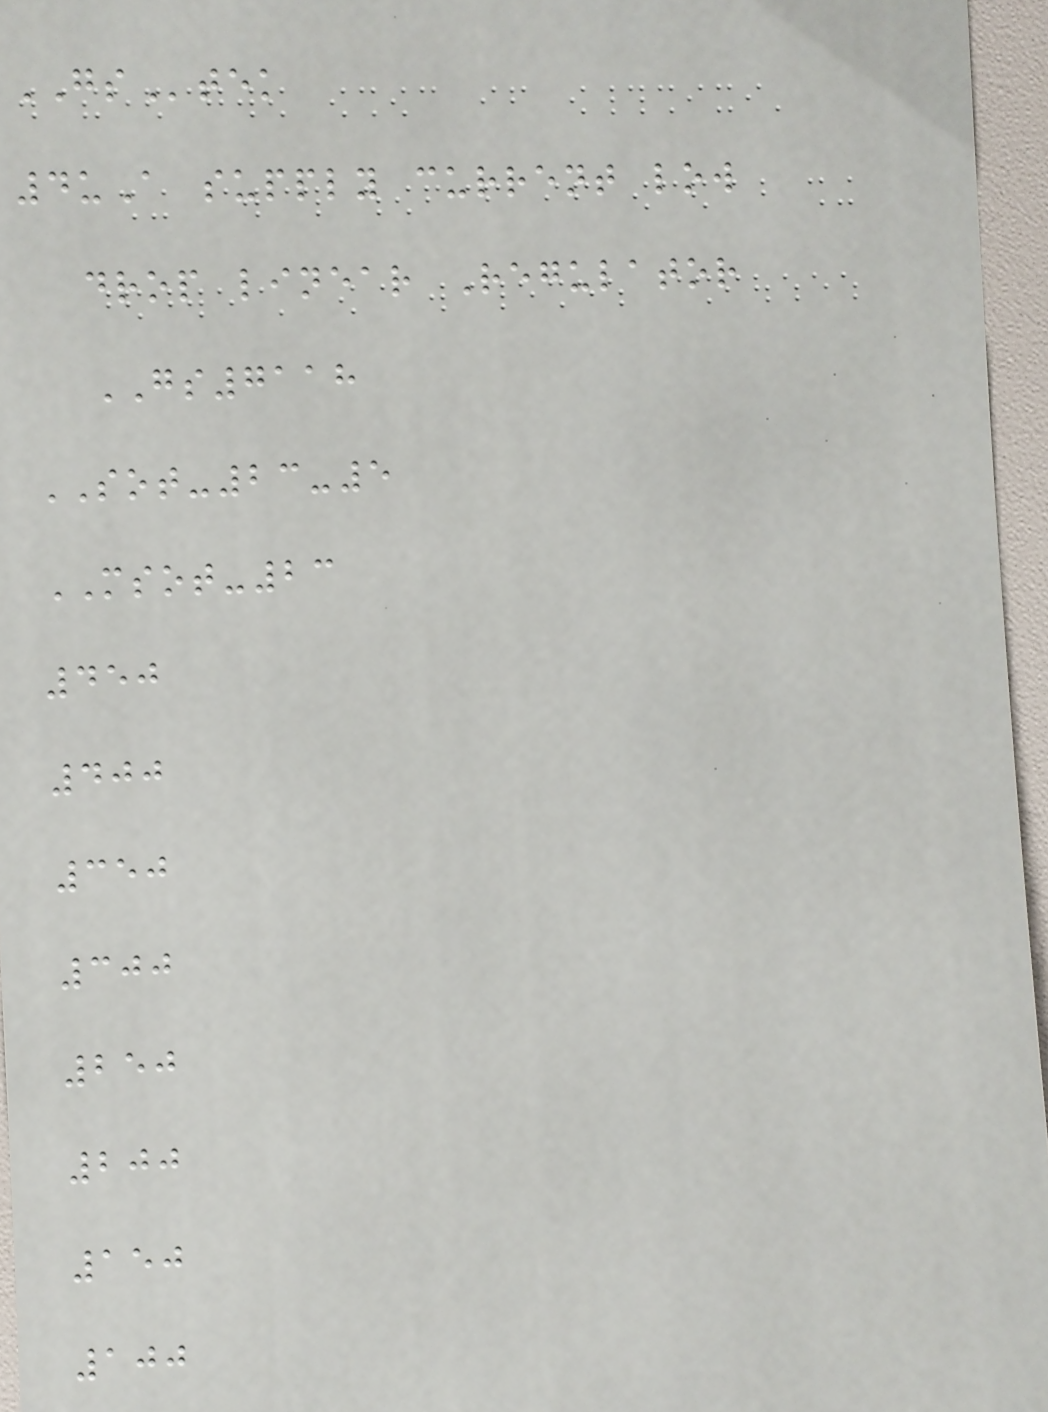GStek
4uA supply current low
drop linear Regulator
GS7118
SOT-23-5
MSOT-23
450
400
350
300
250
200
150
100
